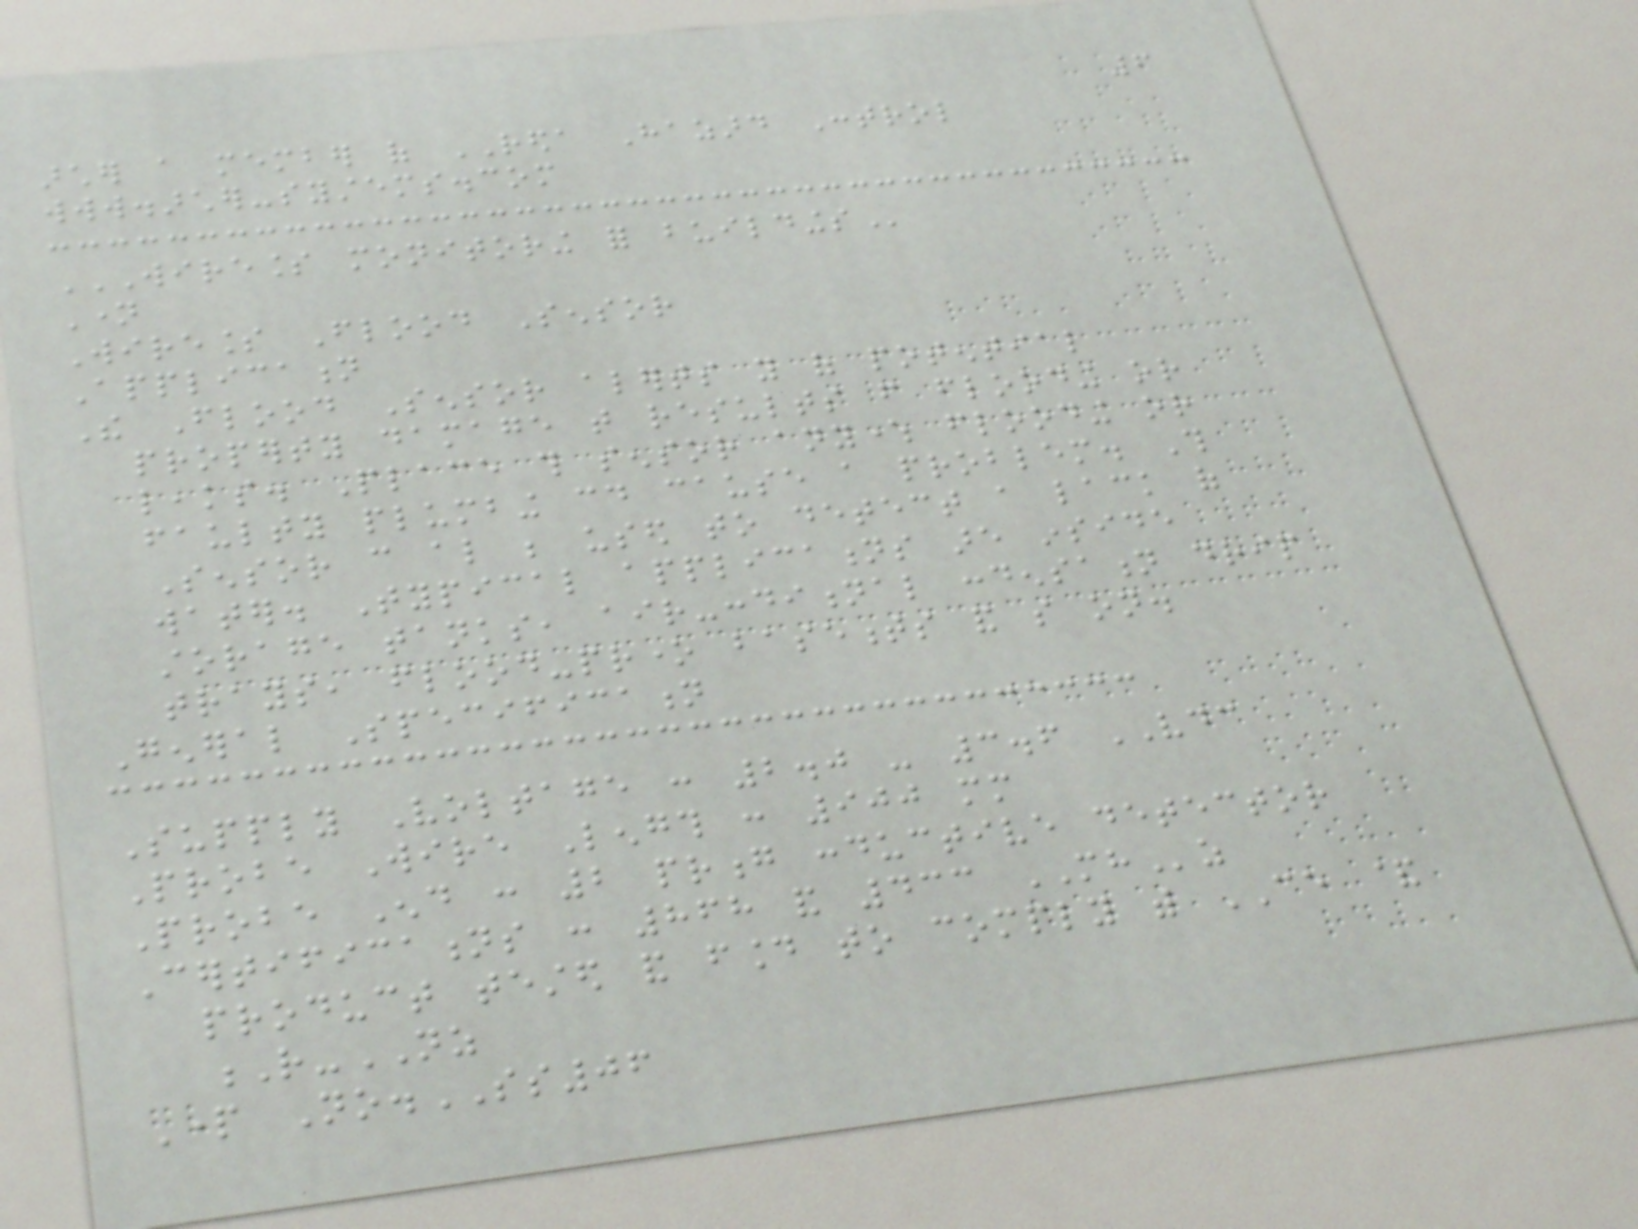6
archer a member of REDA Hazard Control
www.archer-systems.com
WIRELESS MONITORING FOR BUILDINGS
Name
Wireless Flood Sensor
Application
The Flood Sensor alerts you of potential
property damage that results from flooding or
leaks. Place this sensor anywhere flooding or
faulty plumbing could cause a problem. This
Sensor can also be used to detect a lack of
water. Typical applications are inside
storage tanks, air-conditional condensation drip
trays, flood-prone basements and so on.
General Specification
Supply Voltage : 2.0 - 3.6 VDC
Probe Wire Length : 900 mm
Probe End : 2 prong conductive detector
Certifications : 868 and 433 MHz
product tested and found to comply with CE &
R-NZ
Part No.SS06
